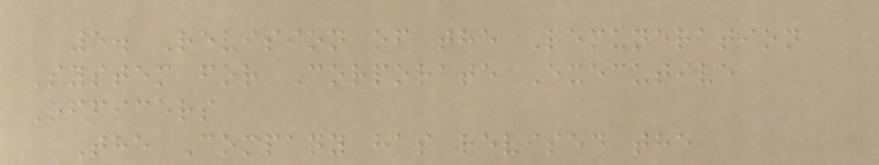5. Revision of the Remuneration
System for Corporate Executive
Officers
The Company has revised the
